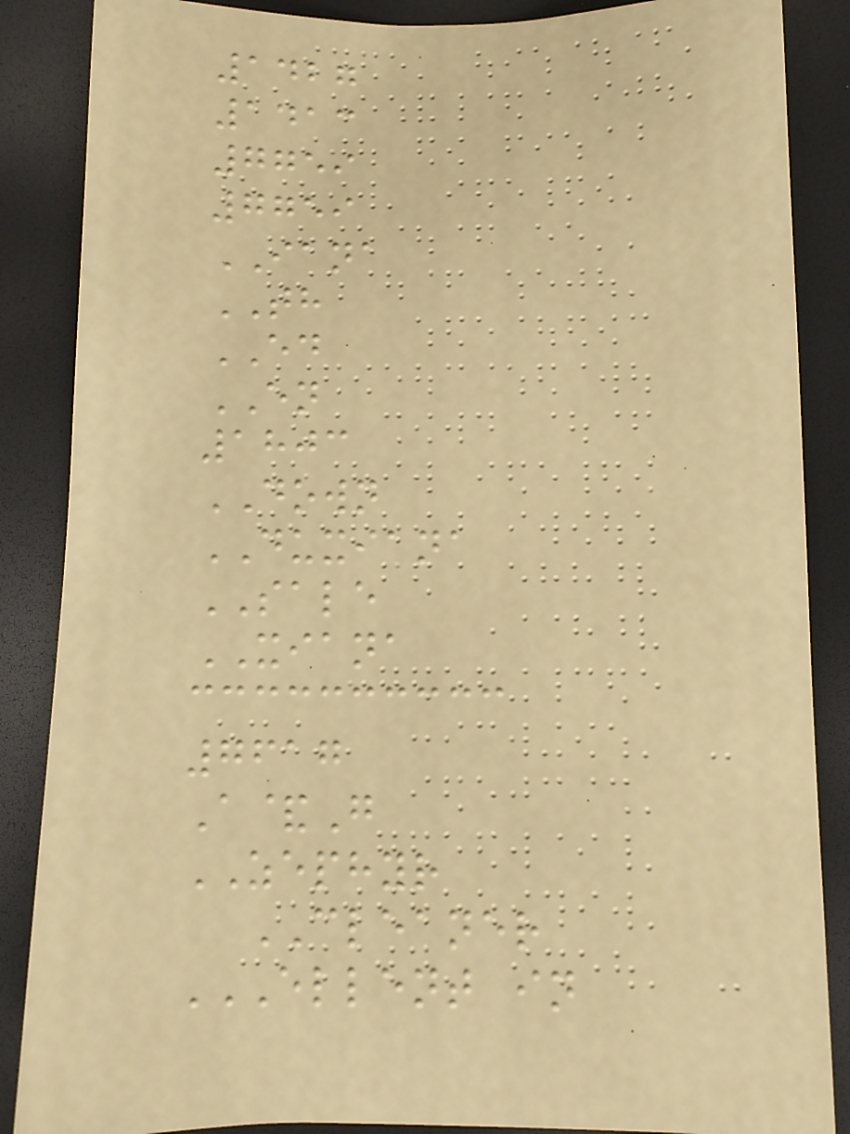1427
1413
7759
7759
IANA
TH
ED
EN
1803
DOWN
DUXIANA
SALE
XIANA
7617
A&G
ZEPHYR
CLEANER
ELLENT IN
